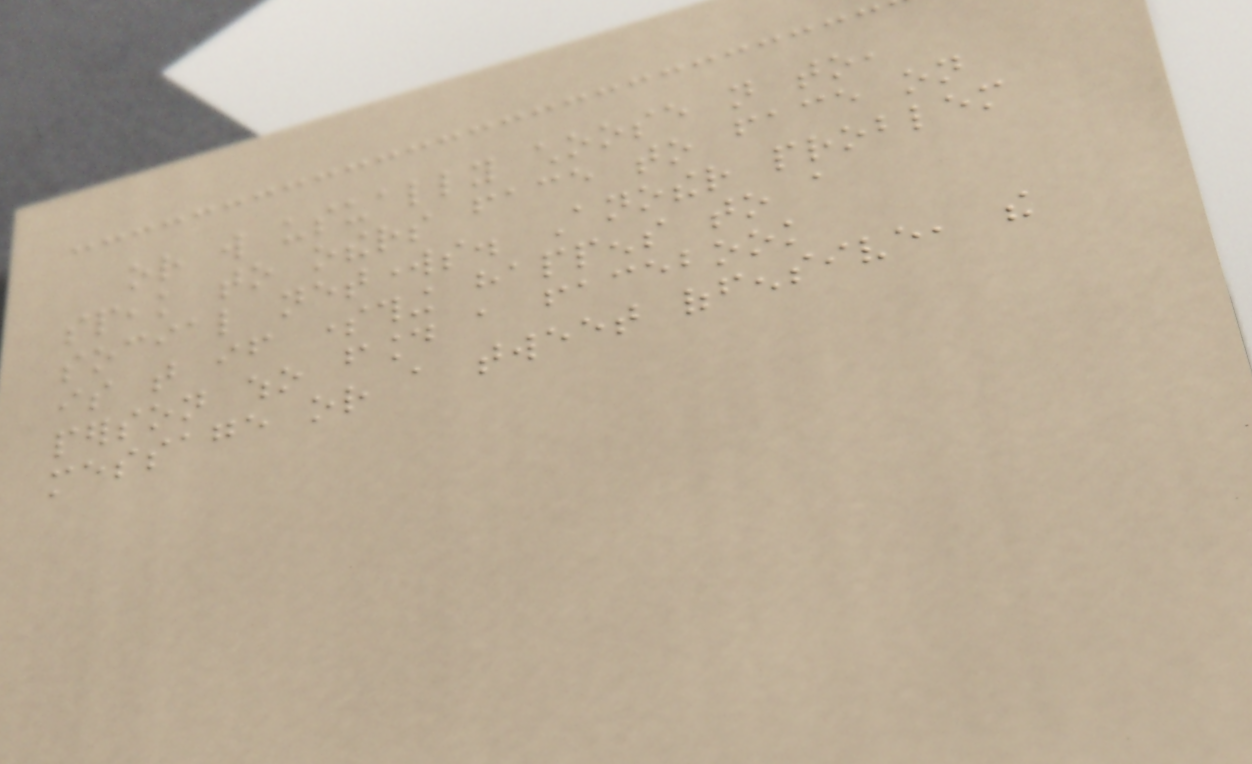or will usually choose not to,
speak to others face to face on
social networks. Another problem
is that if something happens to a
person who found a facebook
message or a tweet offensive, the
